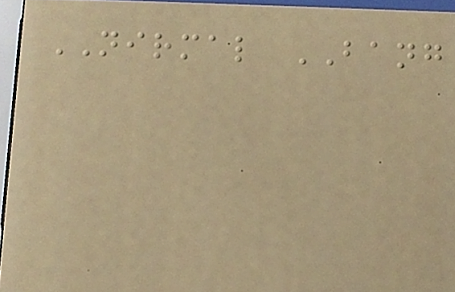NIRMAL BANG
